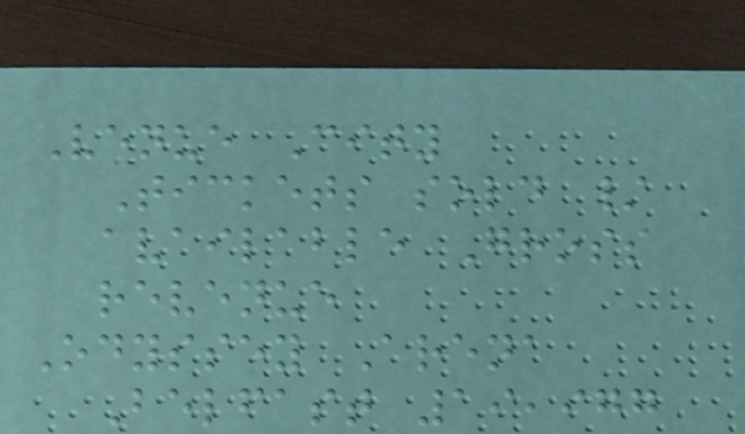Venue City
Tickets sold /
available Gross
revenue
Odyssey Arena
Belfast 19,977
